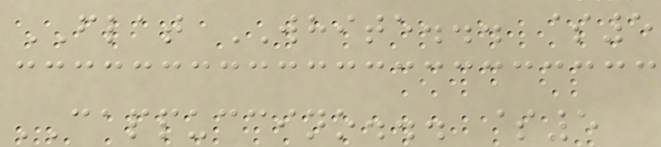FLAT WHITE... $5
CAPPUCCINO... $5
